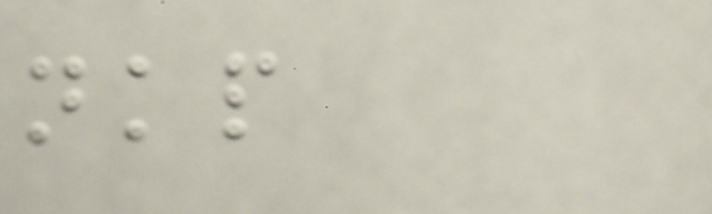nkp
